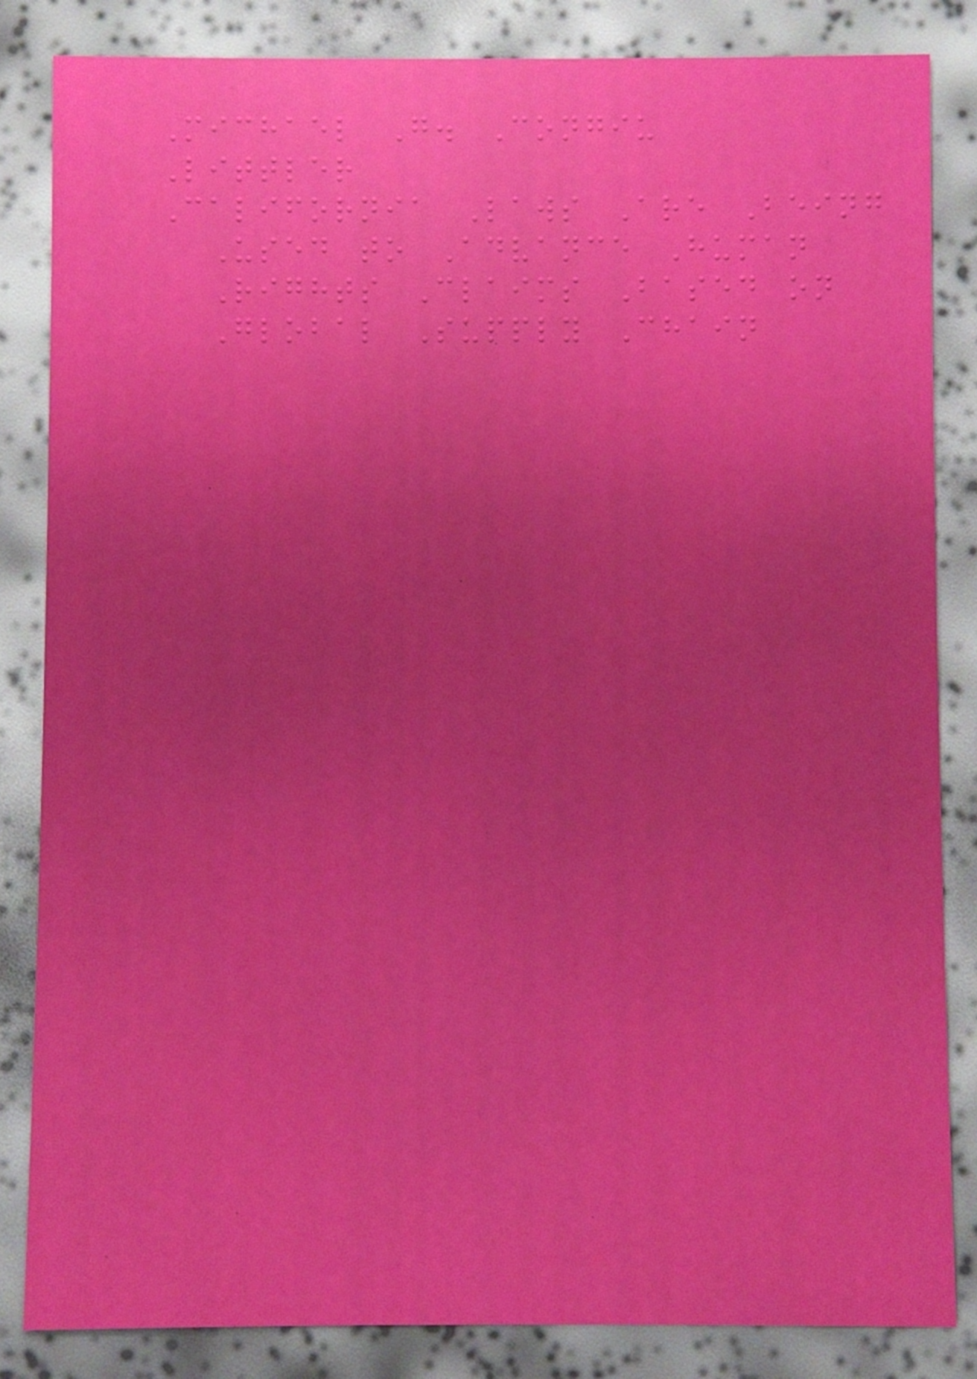Michael G. Congiu
Littler
California Laws Are Being
Used to Advance Human
Rights Claims Based on
Global Supply Chain
